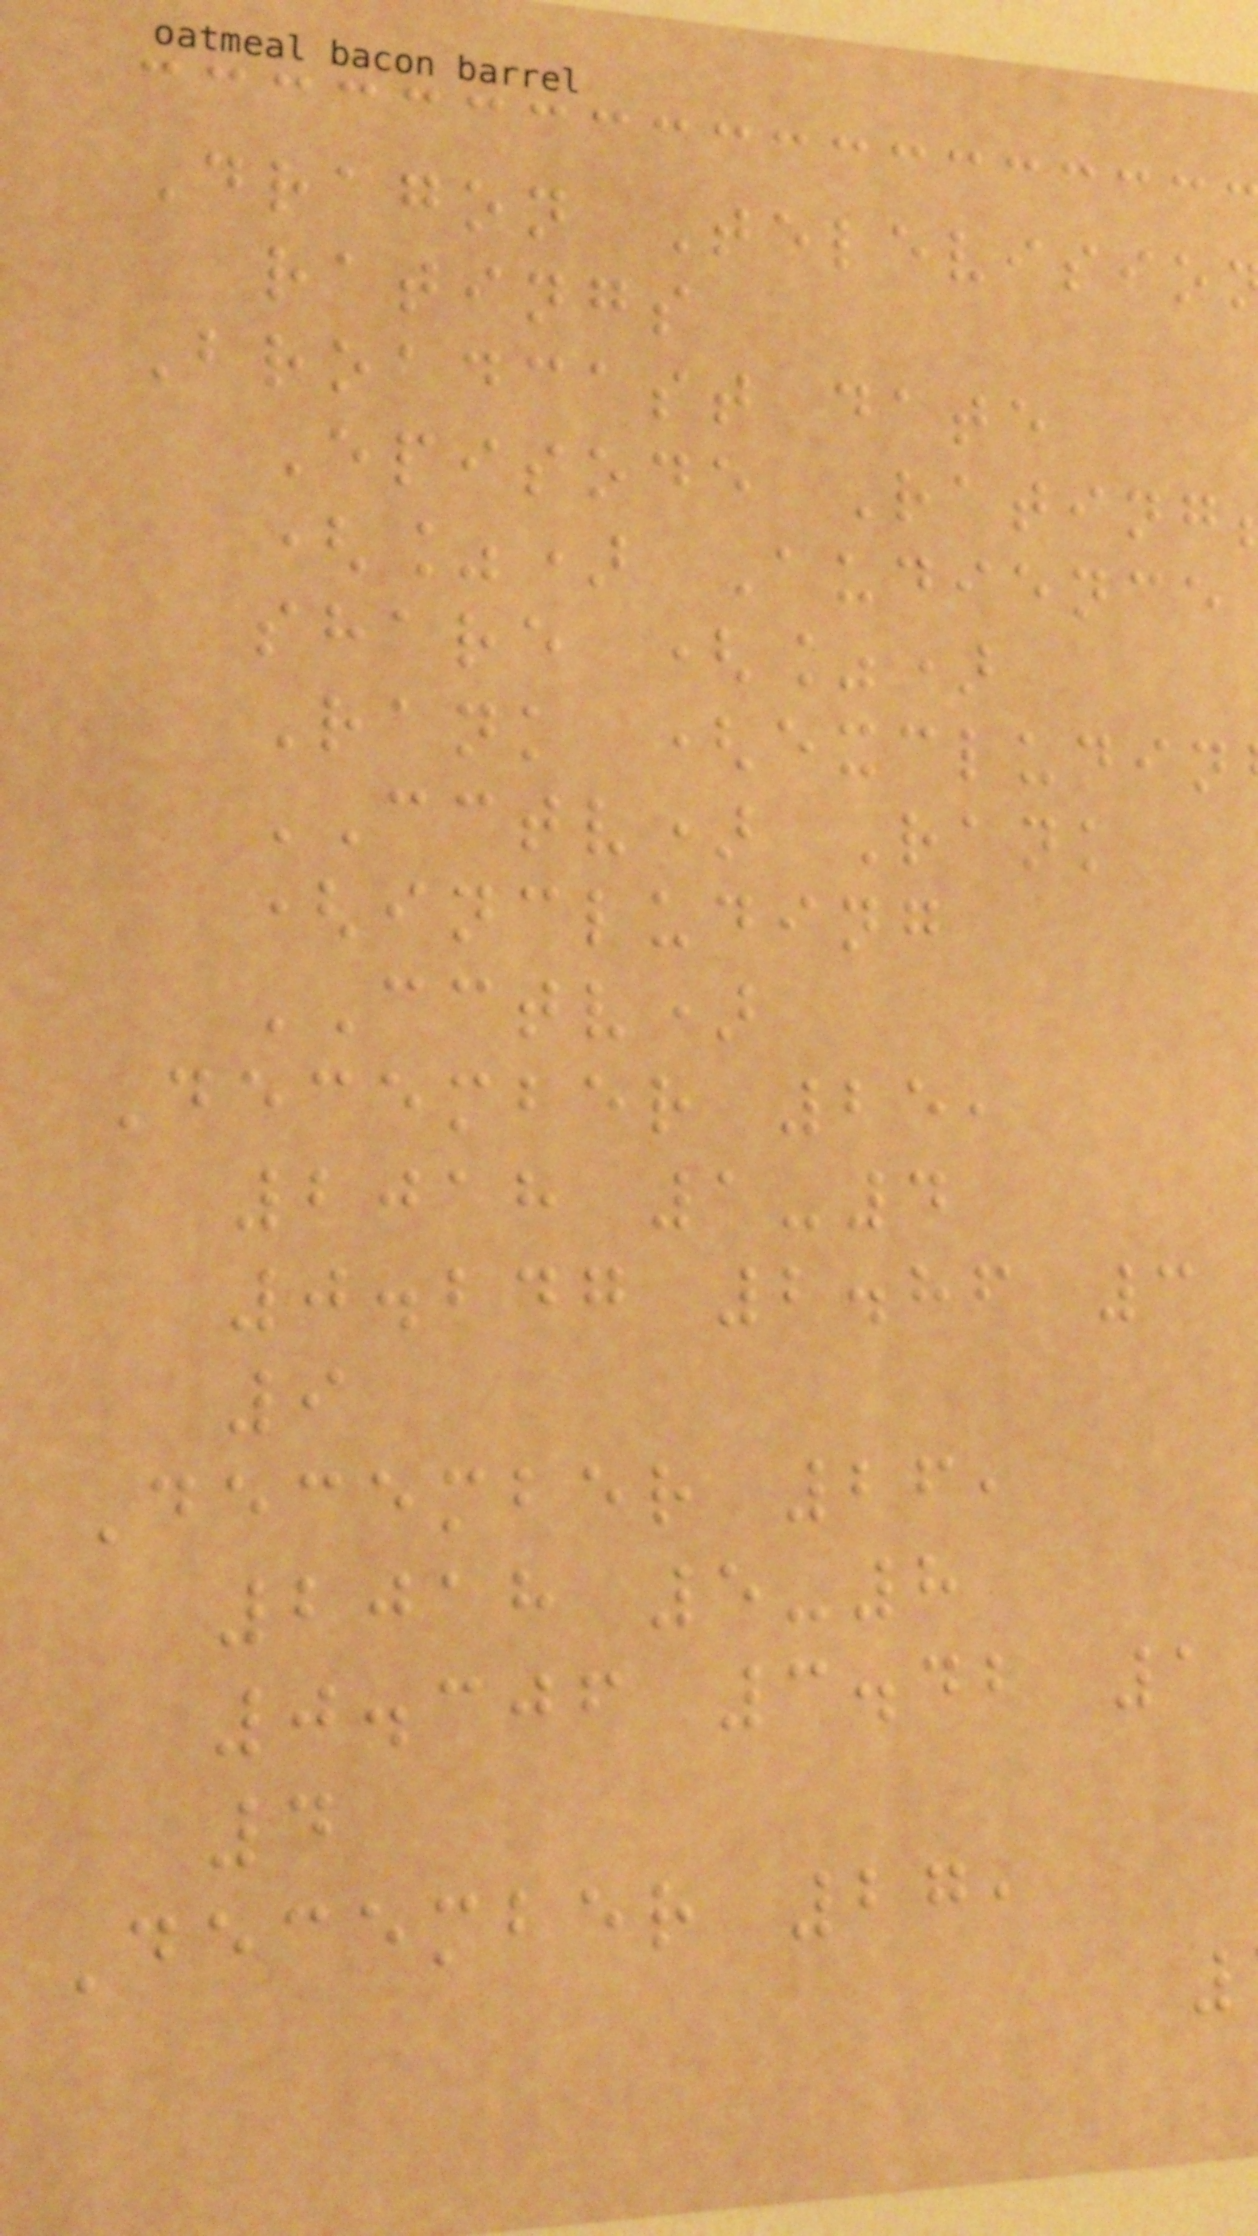Dragon Televisio
ratings
Broadcast date
Episode Rating
(%) Audience
share (%)
Rank (excludin
CCTV) Rank
(including
CCTV)
December 25,
2018 1-4
0.247 2.86 3
9
December 26,
2018 5-8
0.306 3.42 1
4
December 27,
